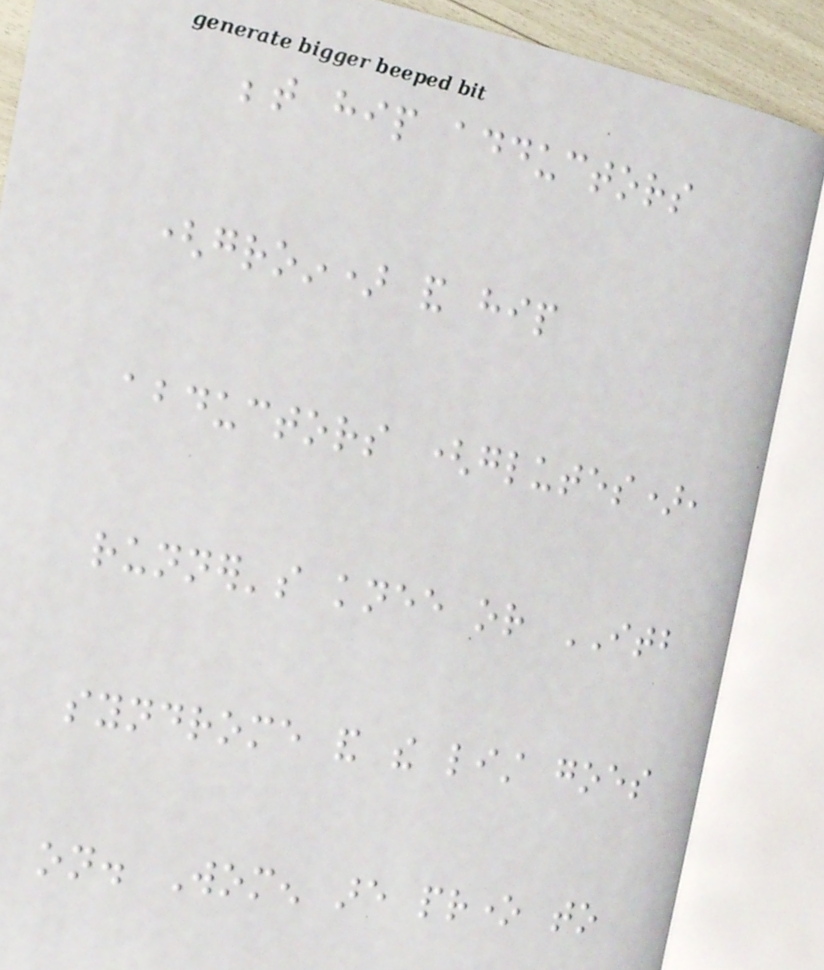between hip adductors
(groin) and hip
abductors (glutes),
runner's knee or ITB
syndrome and the list goes
on. Women are prone to
